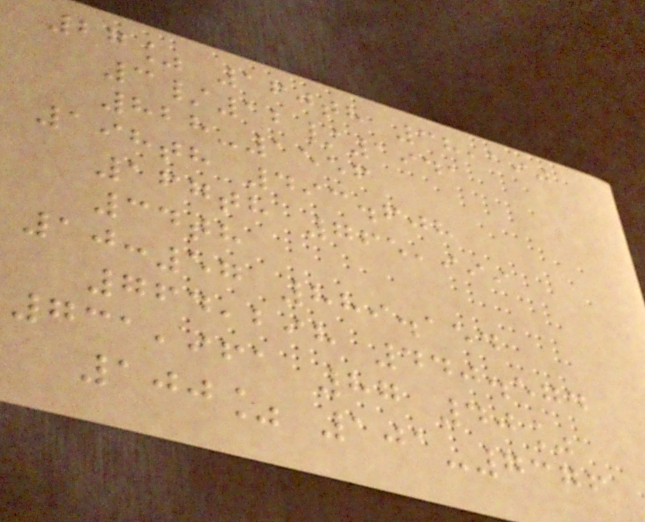27% 160th 38,190
3/12/1941
828-1556
198th 493.608
167th 765,999
34th
10:57 889.154
764,298 440.574
731,961 87 40%
100% 101-7376
